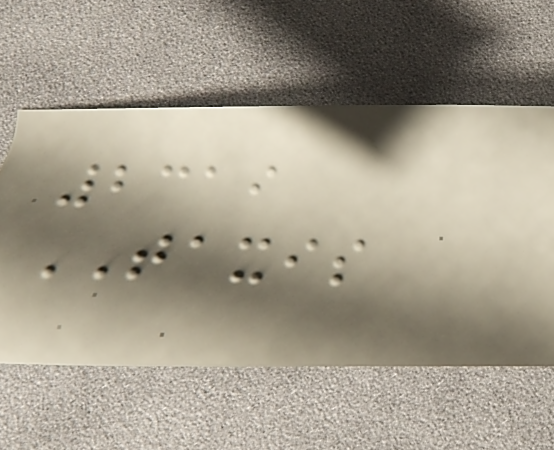2319
TAXIS
